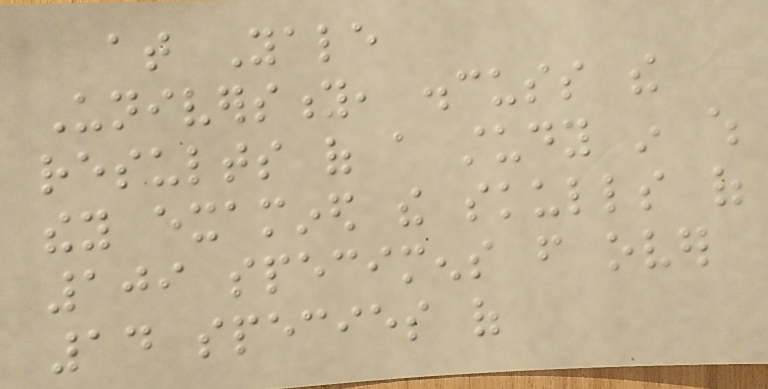at Yale
University, discuss the
results of a study in which
they examined the skulls of
109 specimens from over
14 species of
